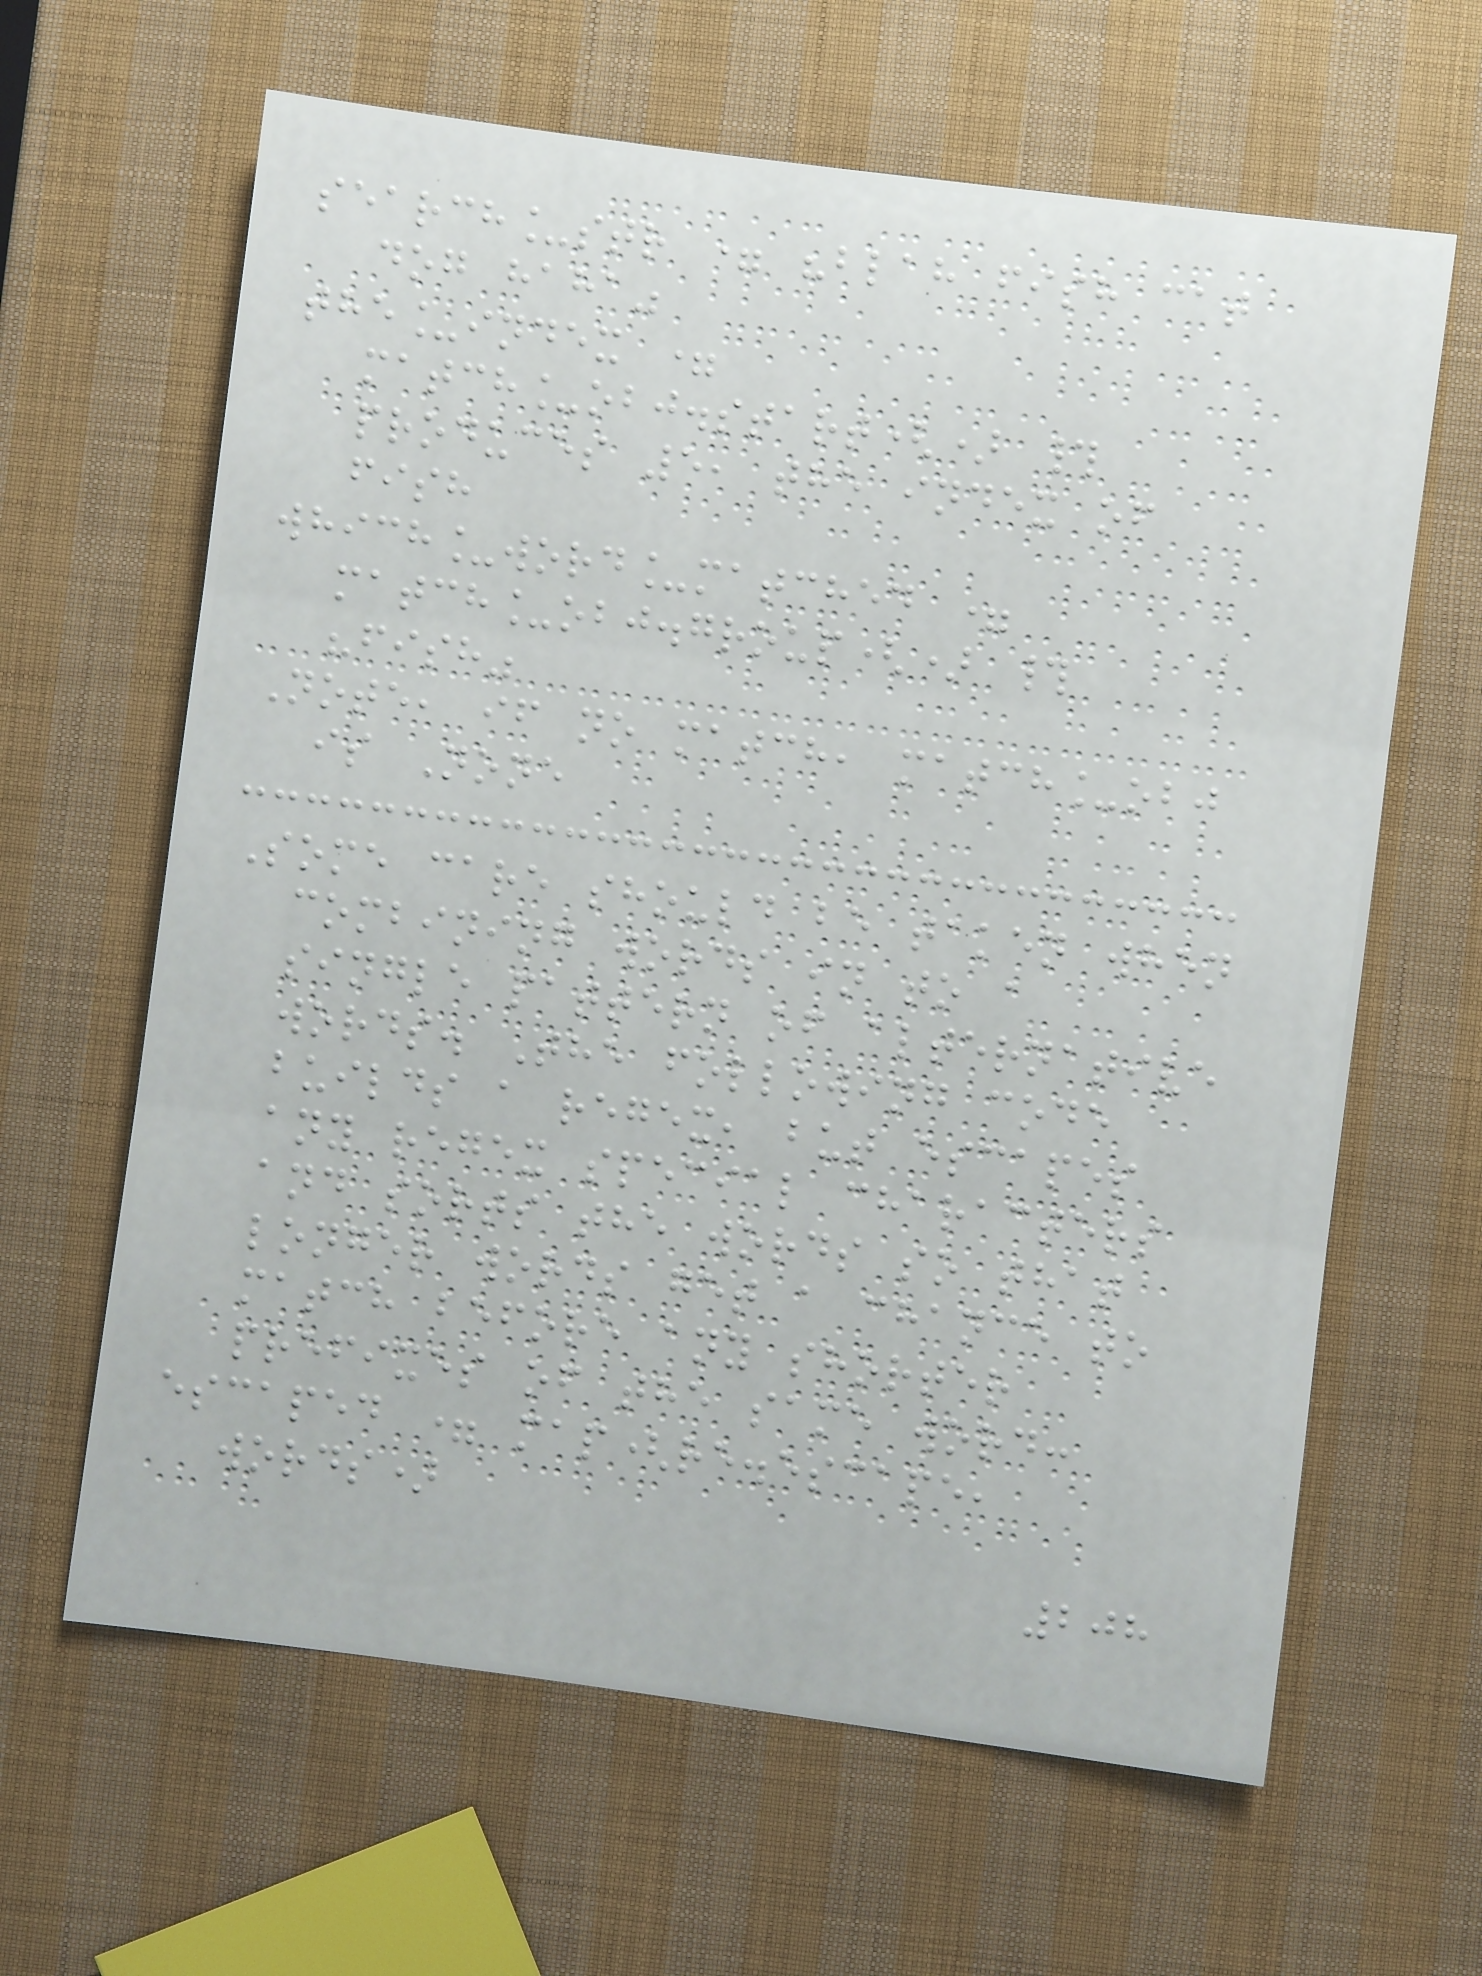search_str = "blah fish cat
dog haha"
the_index =
match_obj.start() #
produces 5, the index of
fish
which_word_matched =
match_obj.group() #
"fish"
Note, if no match, match_obj
is None
Some care should be taken when
combining words in to a
single pattern of alternative
words. The following code
builds a regex, but escapes
any regex special characters
and sorts the words so that
longer words get a chance to
match before any shorter
prefixes of the same word:
escaped = map(re.escape,
words)
208
